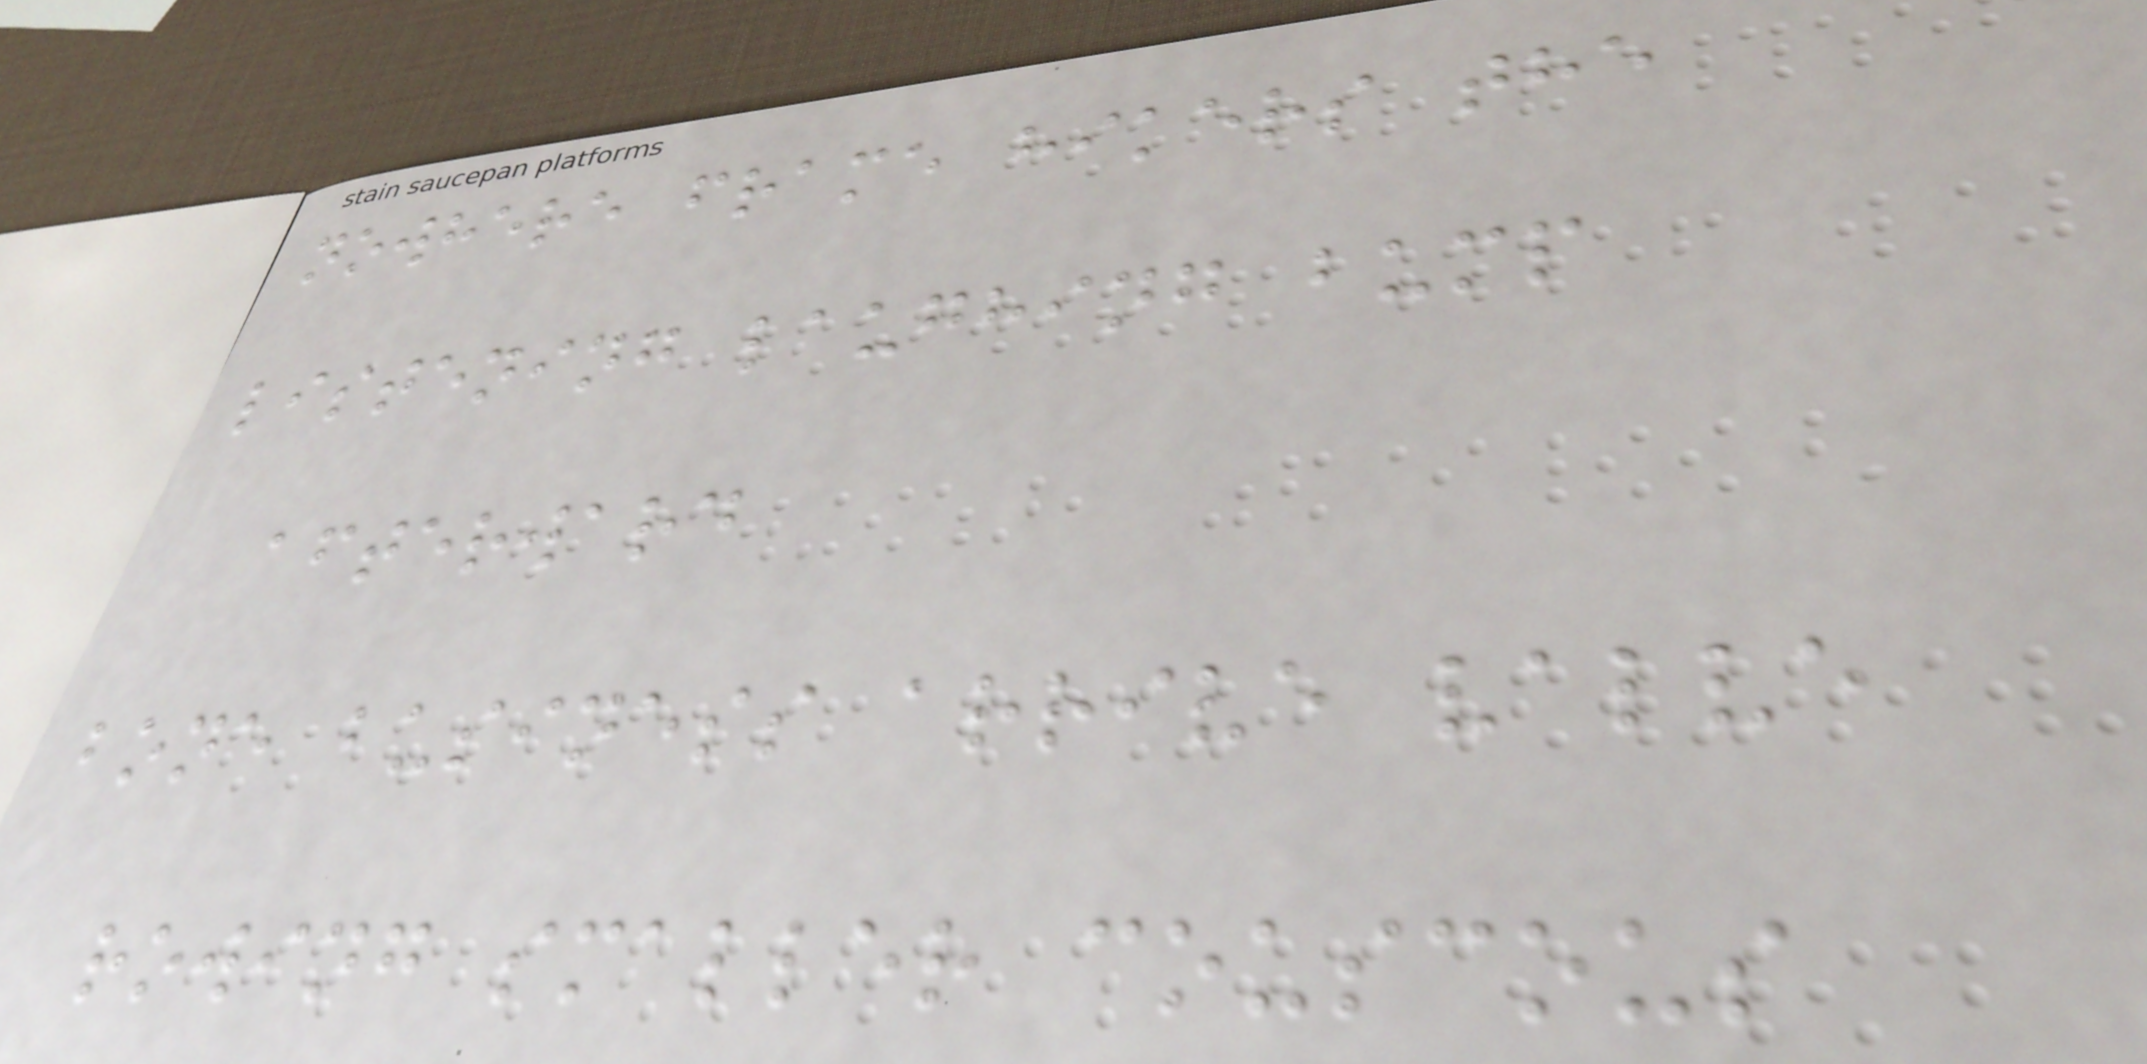nowhere frame hikers the
listening laughing bump
afterward
bone business arrive valve
rowing smaller couscous
